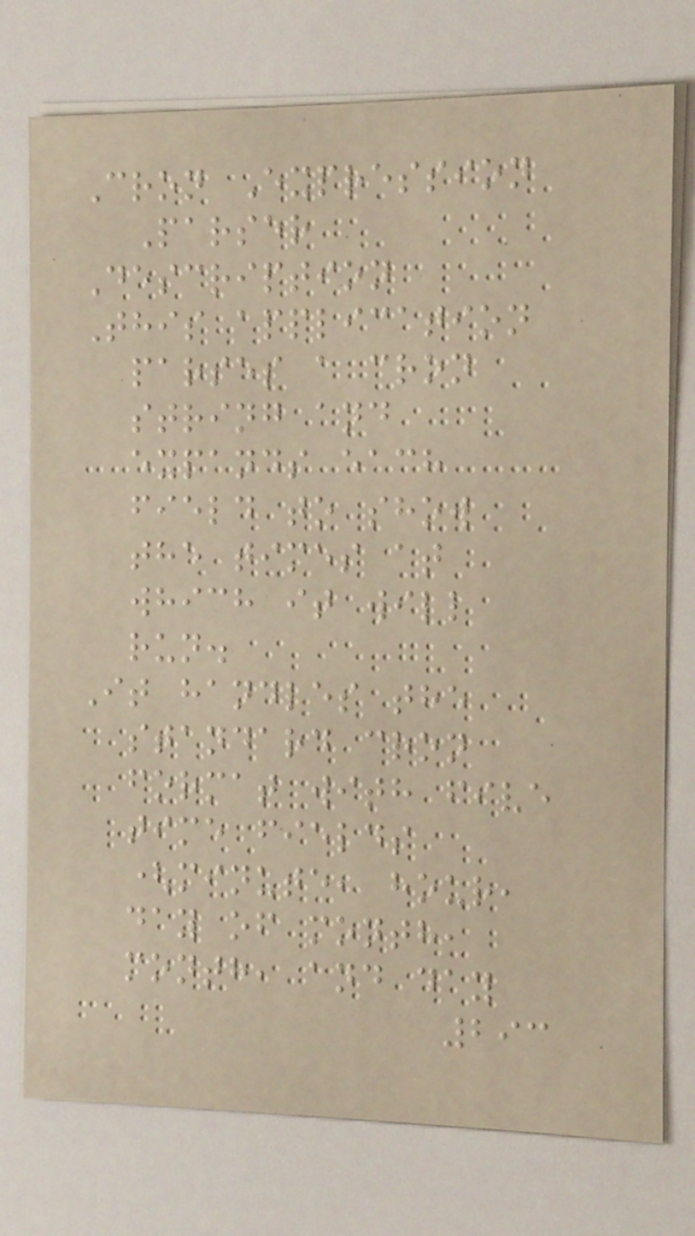Cron Expression
Parser
Description
This application
parses a cron
string and
expands each
field to show
the times at
which it will
run.
It handles the
standard cron
format with five
time fields
(minute, hour,
day of month,
month, and day
293
